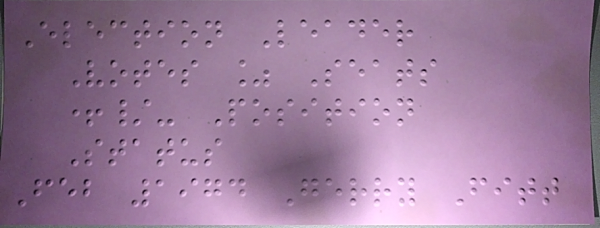Election Leader
Votes % Seats
+/- Position
Status
Feb 1974 Gerry Fitt
